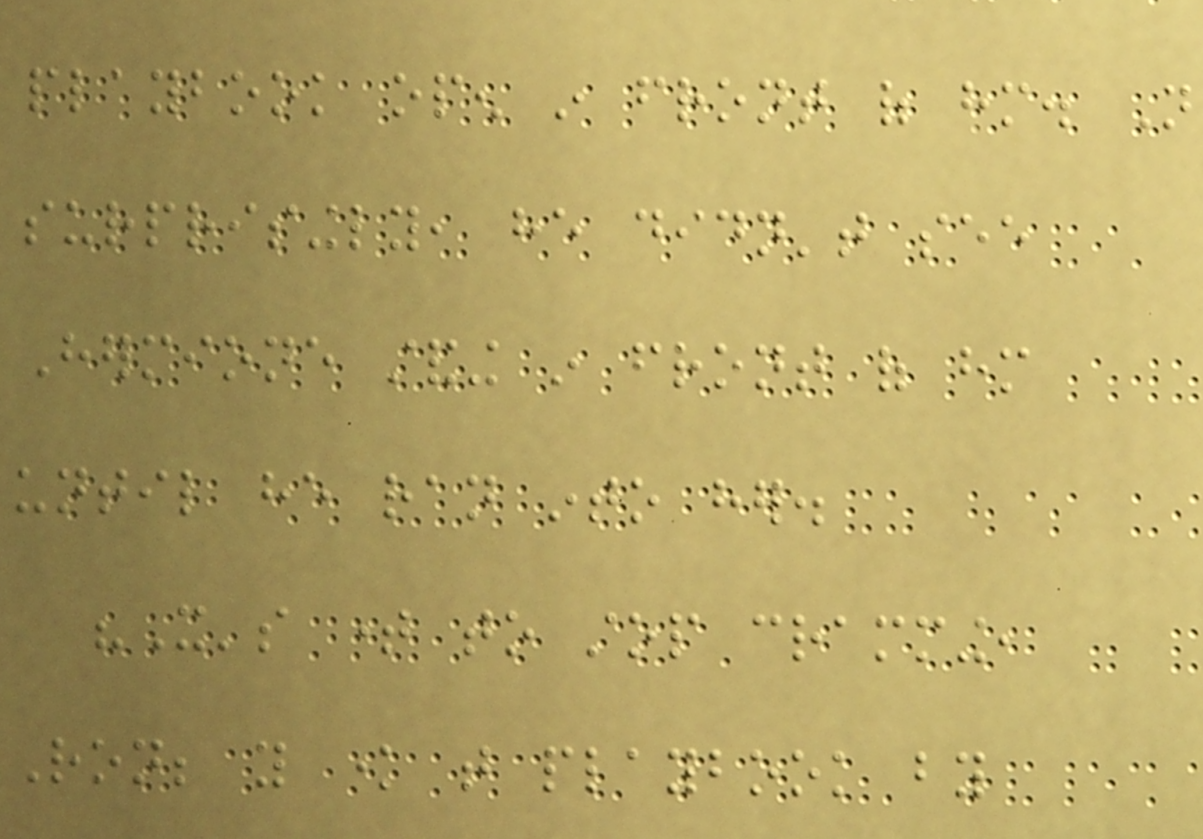playbook open in front of him. Not
surprisingly, he didn't see
Hermione standing in front of him
until he ran into her.
"It's time to stop cramming,
Ron; you know that playbook by
